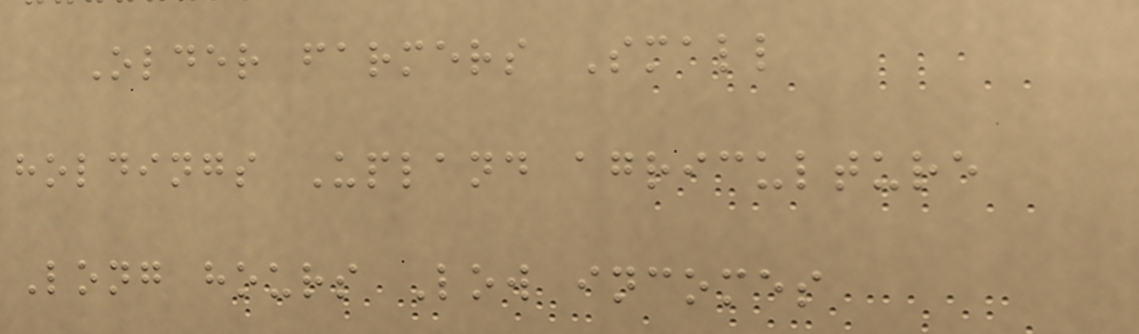Older farmers Small
holdings Upland agriculture
Long hours Low incomes
